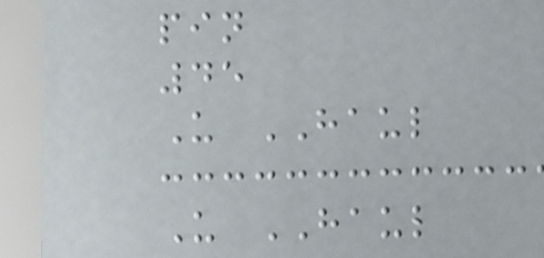pin
45
U HAUL
U HAUL
